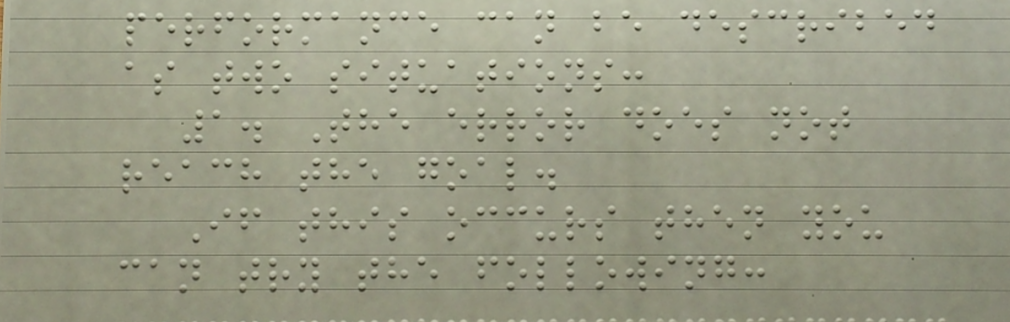performance can be described
as two situations:
1. The error does not
reach the goal.
If this occurs then you
can try the following:
